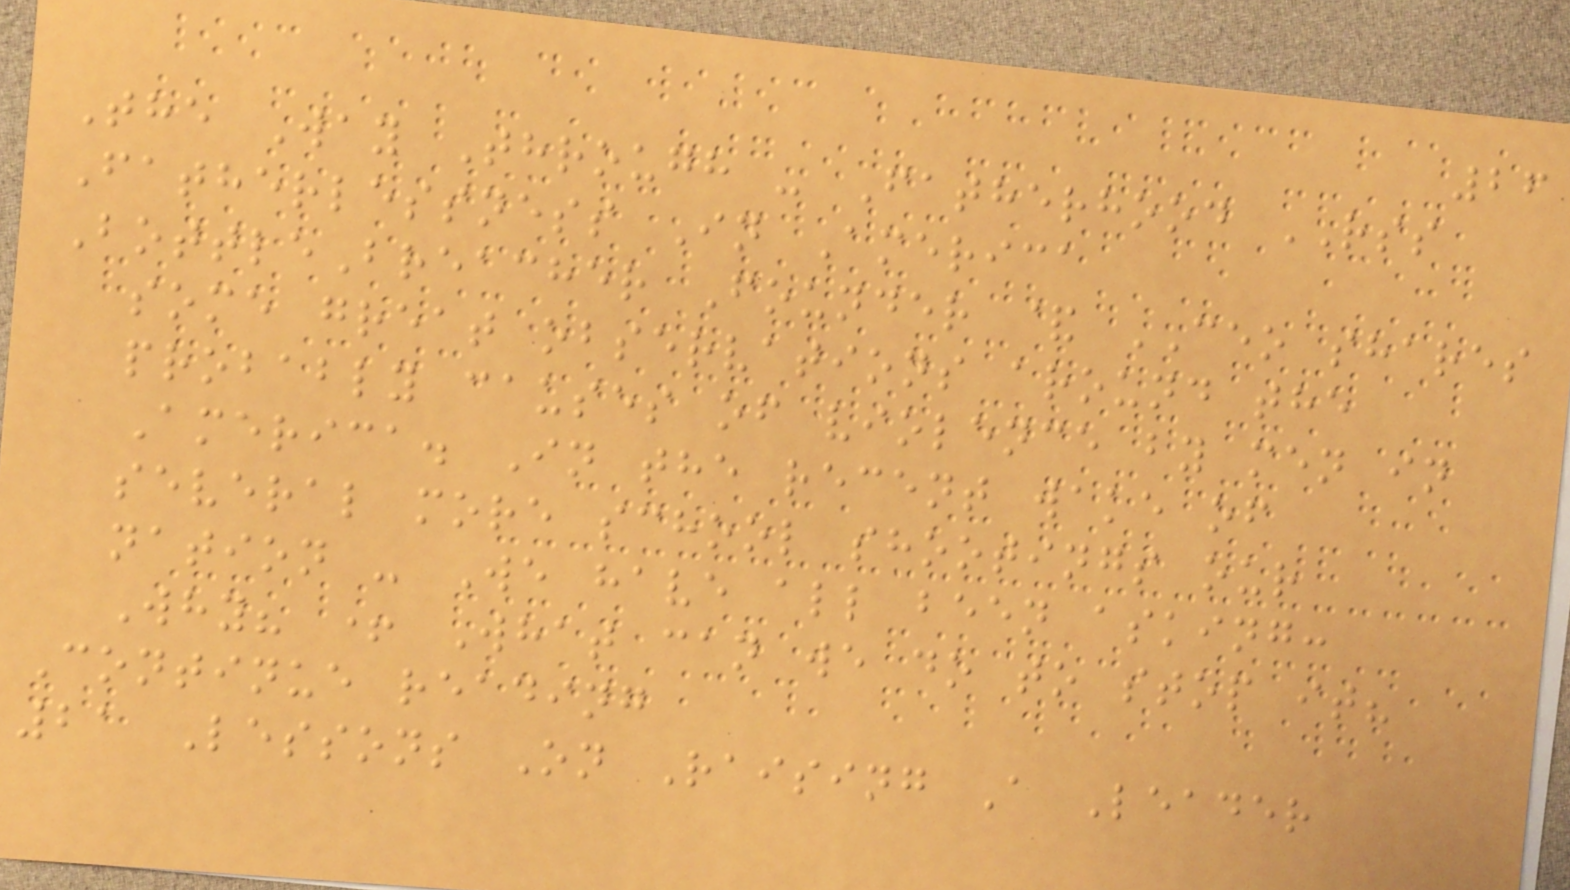26
The Way Through - Fatherhood RSS
Fatherlessness In America
BottleBreacher Founder & CEO shares
some great observations around the
probably causes of violence by men in
America. In the recent wake of
several more school shootings our
nation - We have all been asking:
Why? + What can we do to stop it?
Continue reading
21 Lessons On Raising A Leader
